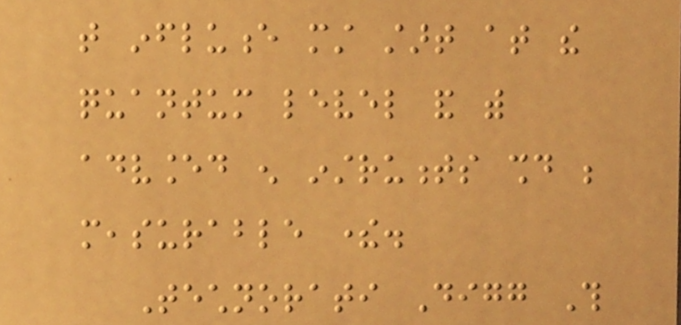that influence must start at the
quantum level and with
advanced enough instruments should be
measurable there.
Technorati Digg This
